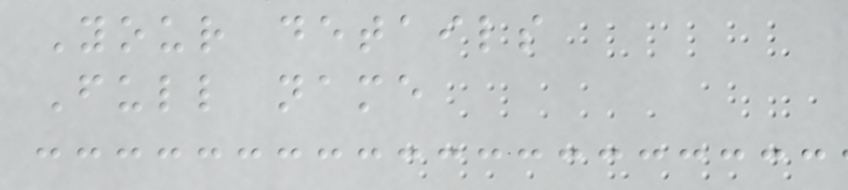Your details
Full name
